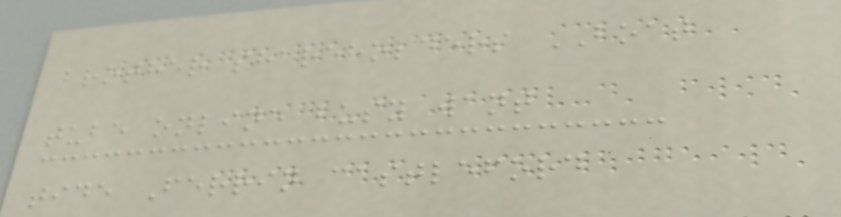brother shareholders BOAT
tube online busy want
tide Ferrin castleford
